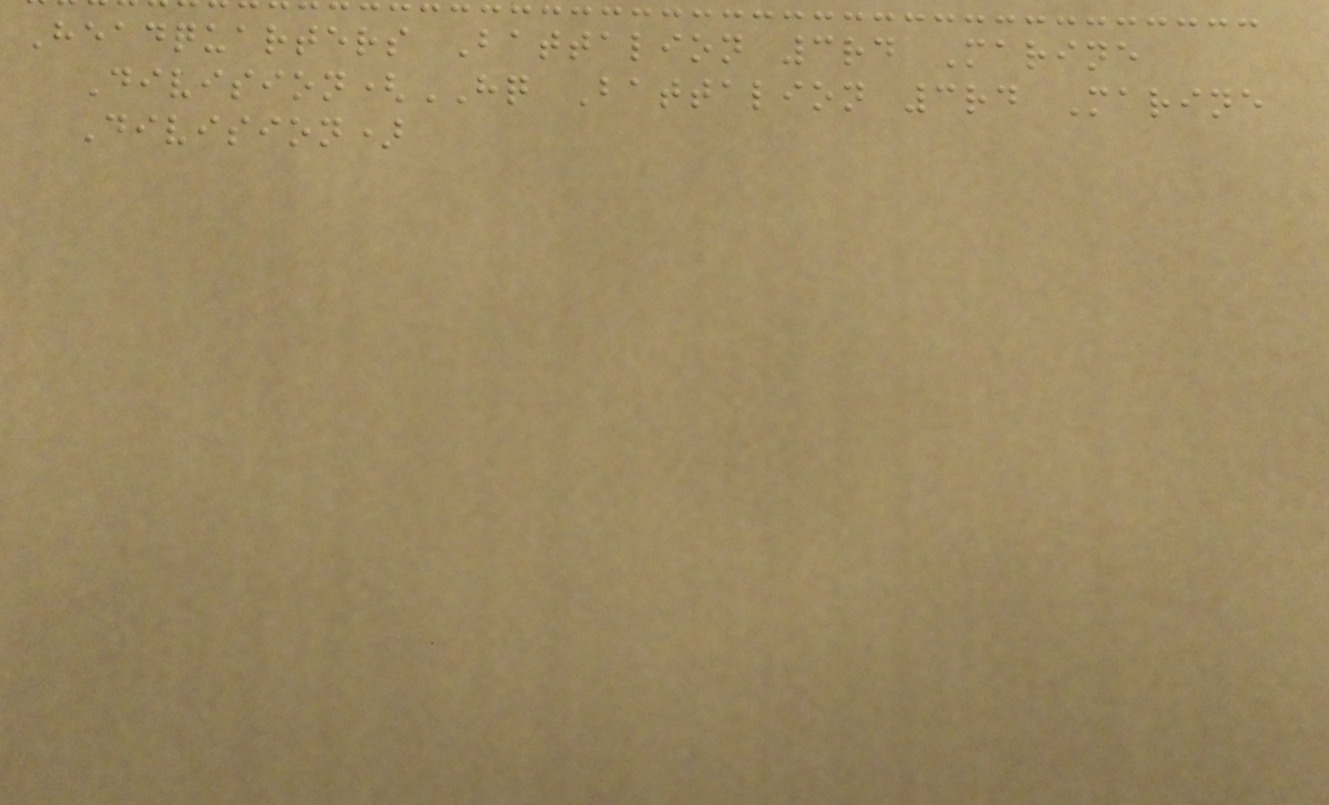Headquarters Battalion 3rd Marine
Division(HQ Battalion 3rd Marine
Division)
